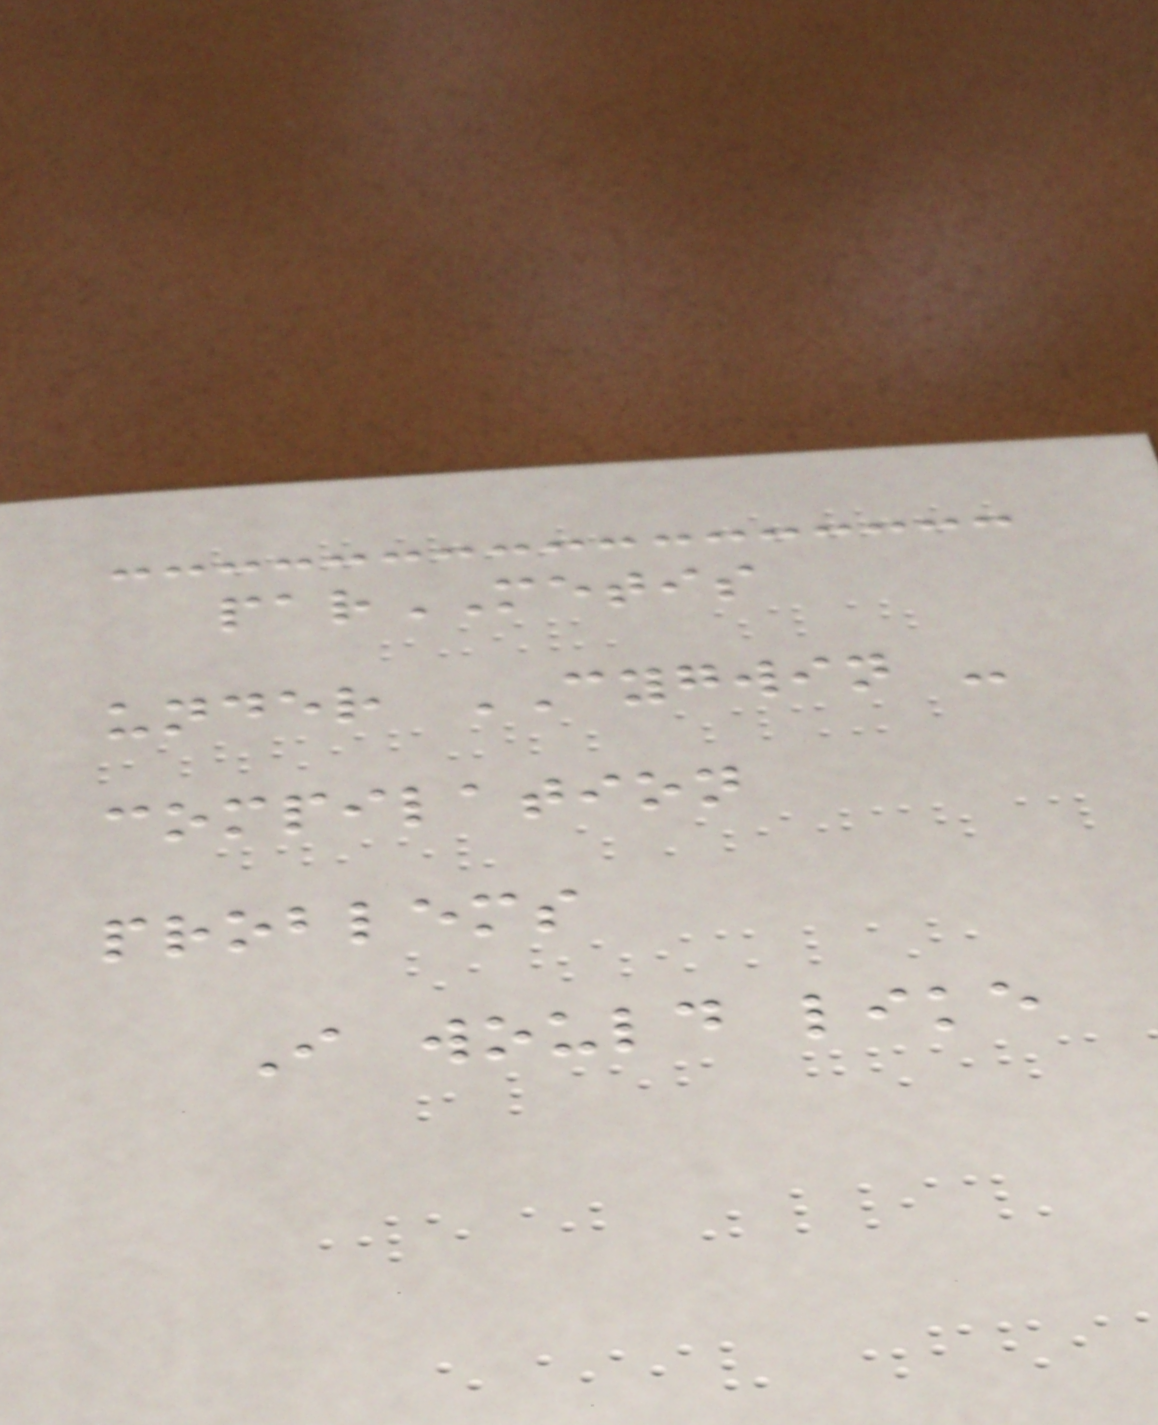parMETIS
under CYGWIN -
compilation
problems
I would like
